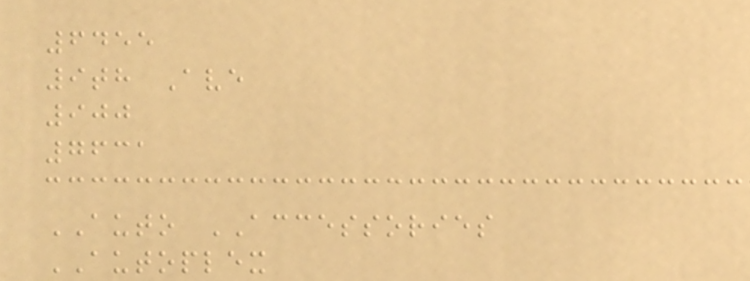6455
9th Ave
900
7631
AUTO ACCESSORIES
AUTOPLEX
